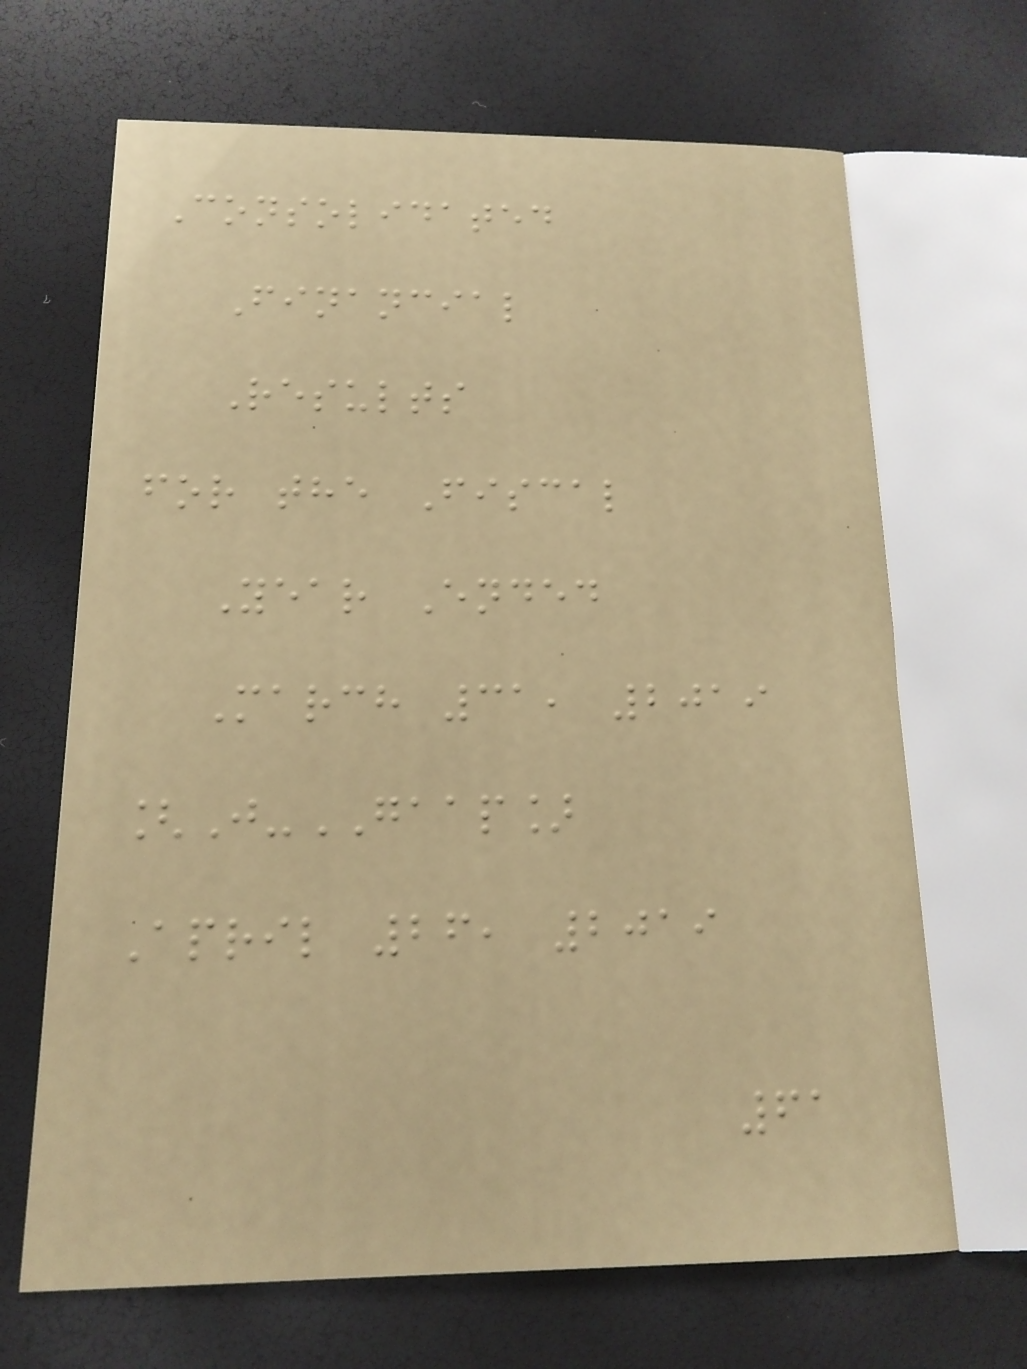Consolidated
Financial
Results
for the Fiscal
Year Ended
March 31, 2019
[J-GAAP]
April 26, 2019
61
